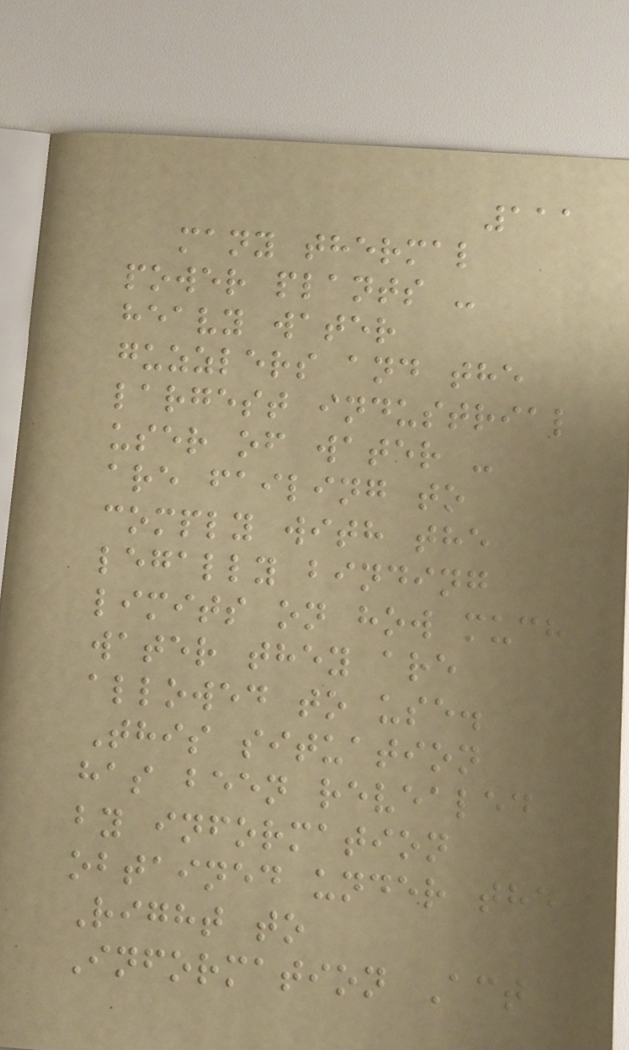111
many thermal
power plants -
heavy water
guzzlers and the
largest industrial
user of water -
are failing to
comply with the
legally binding
limits on how much
water they are
allowed to use.
This situation
has been revealed
by information
obtained under the
Right to
Information Act
